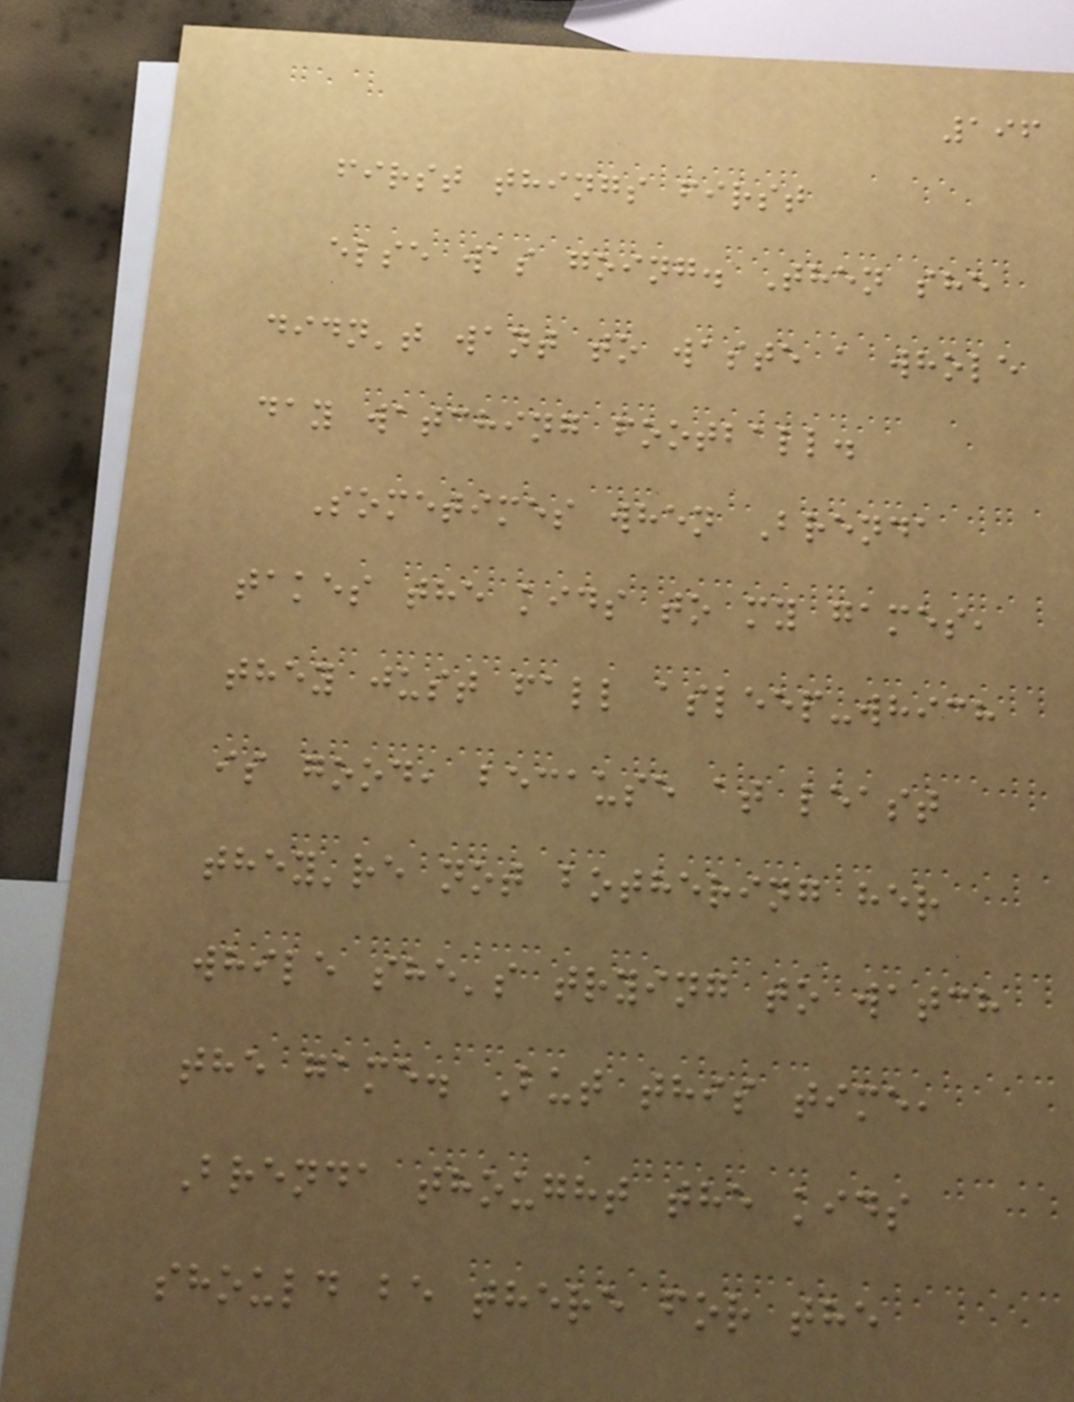196
first things first
else was going. Then she
didn't want to waste a whole
day watching football.
Sometimes when Brenda
takes the kids to my games,
they just fall asleep-which
is good, because at least
they're not bothering her
while she's trying to watch
the game. But this time,
Brenda thought the kids
should be there for the
